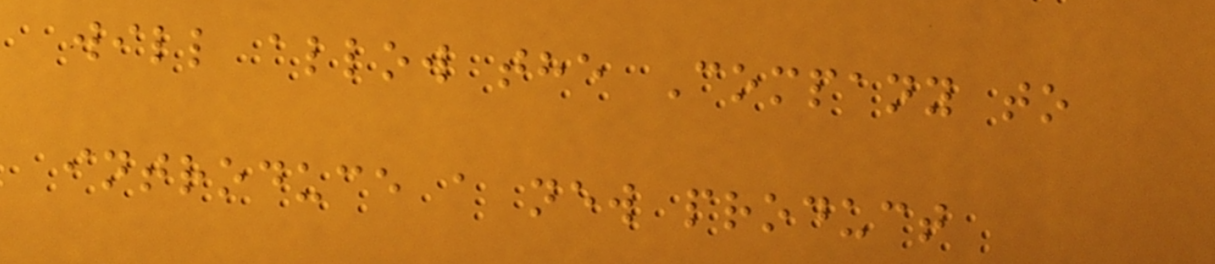will allow the Company to
introduce a new product
